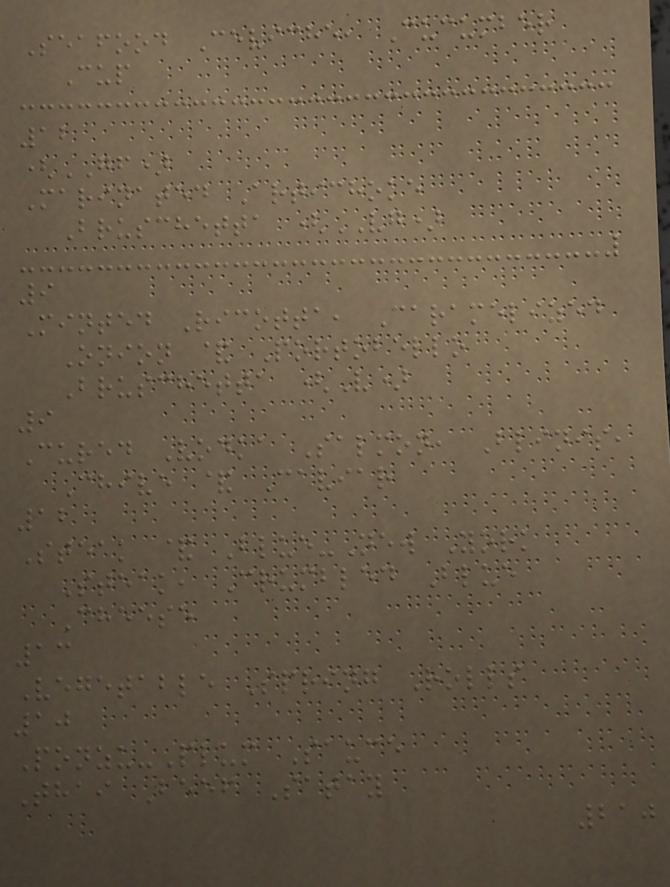Seafood Ceviche, Cucumber
Cup
12
(GF)
Marinated Artichoke
Bruschetta (VG)
9
Minted Ricotta, Caramelized
Onion & Portobello
Bruschetta (V)
9
Cured Vodka Salmon, Blinis,
Chive & Caviar
12
Steak & Blue-New York
Steak, Crumbled Blue
Cheese
13
Vegetable Spring Rolls
10
Ponzu-Plum Sauce
Thai Beef Satay
210
